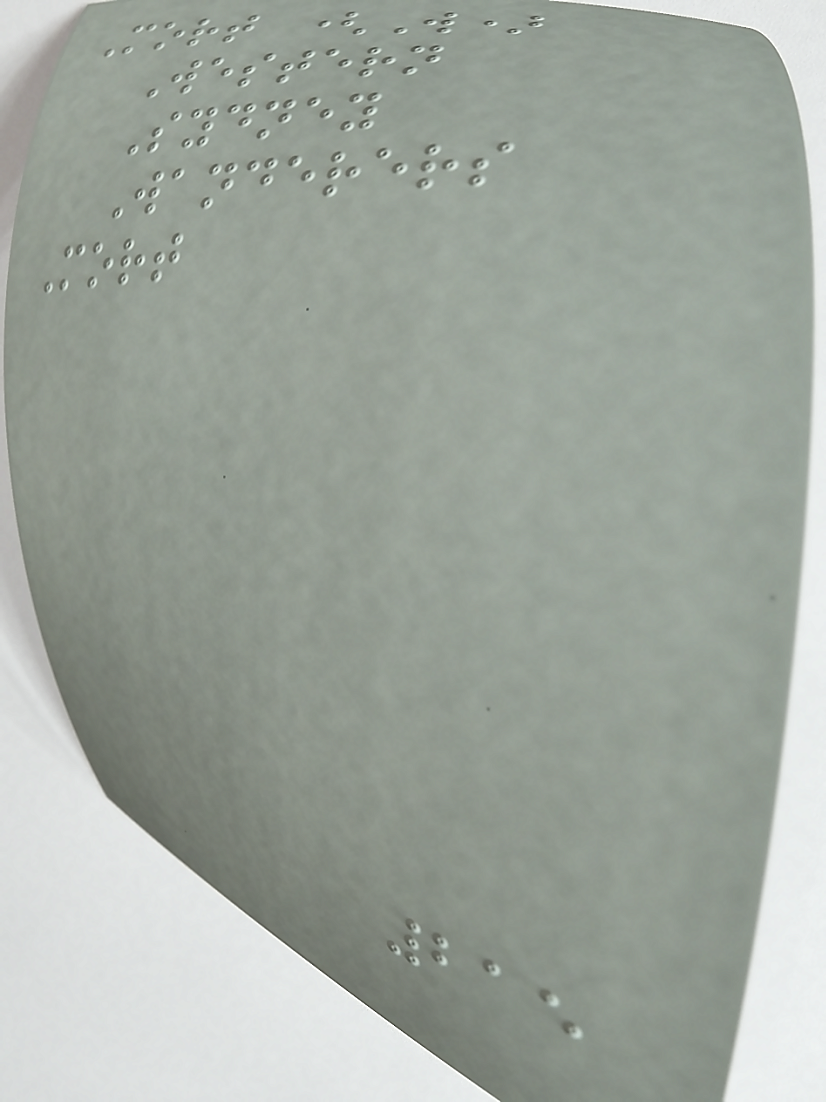Mort (W)
Western
Sydney
Wanderers
Mort
215
